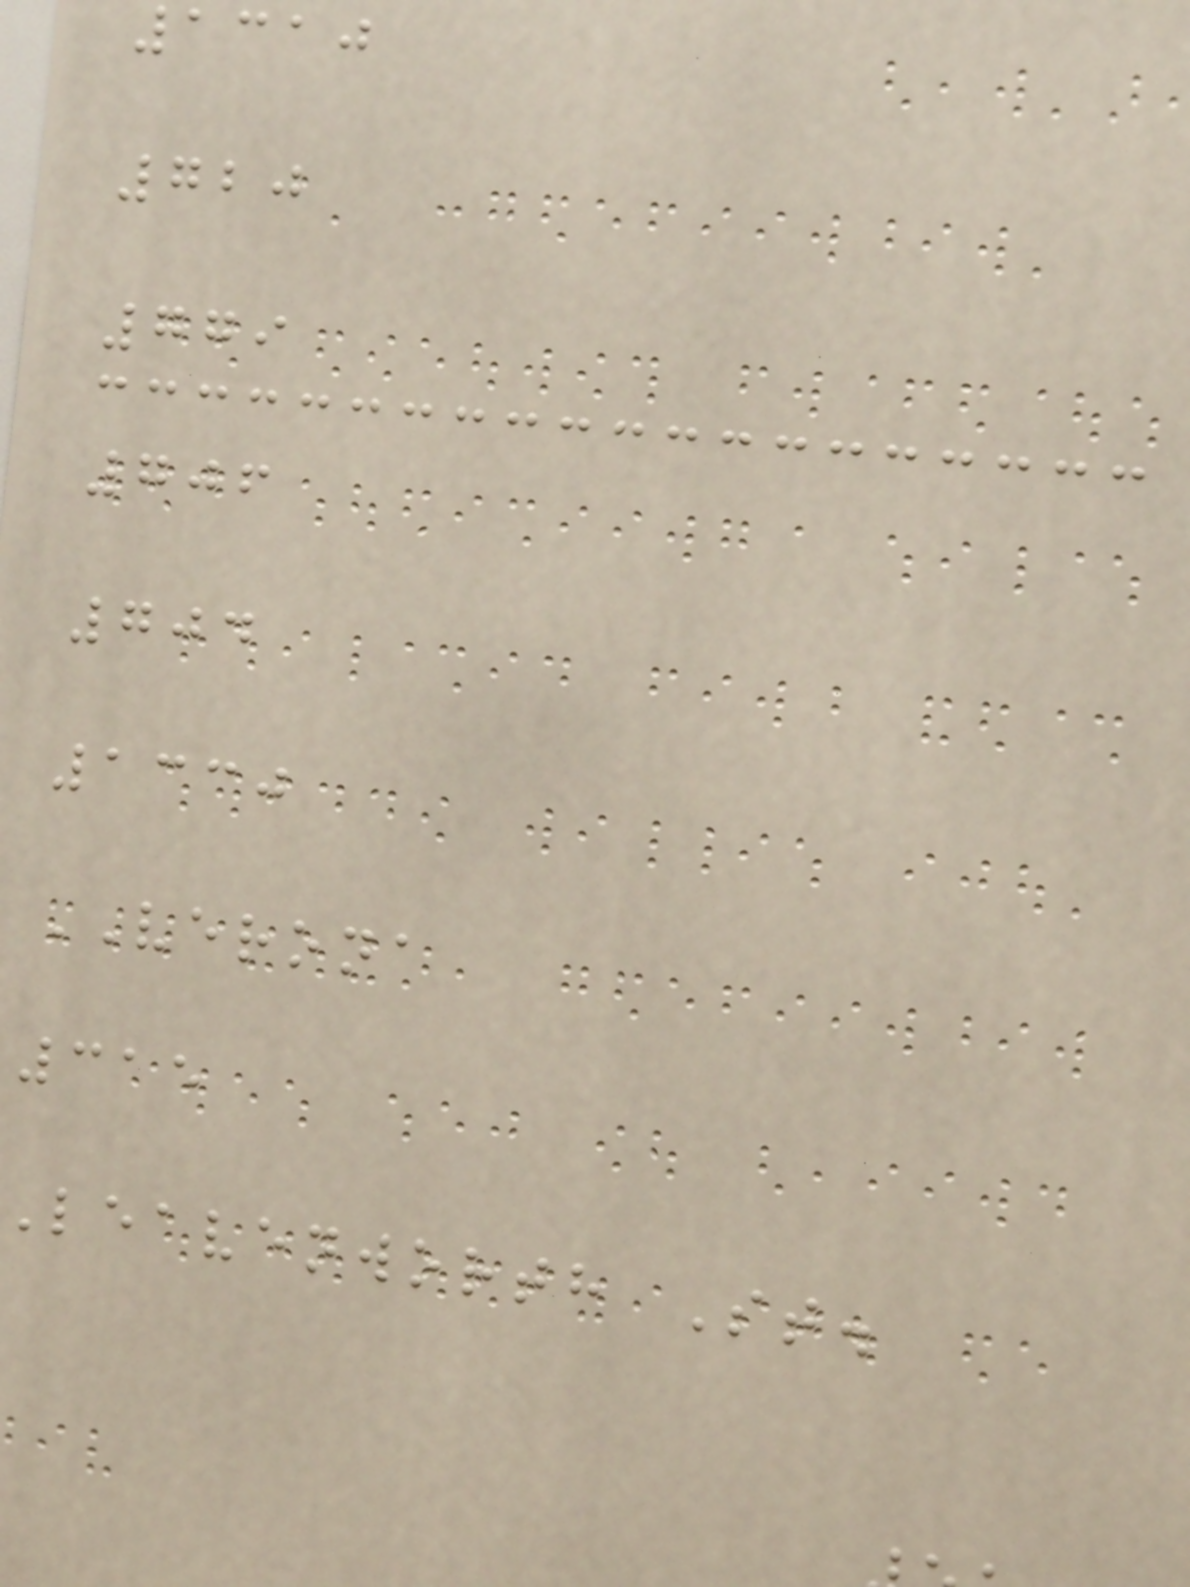1310
720
779
706
704
1330
VERONA
315
Leavenworth St.
